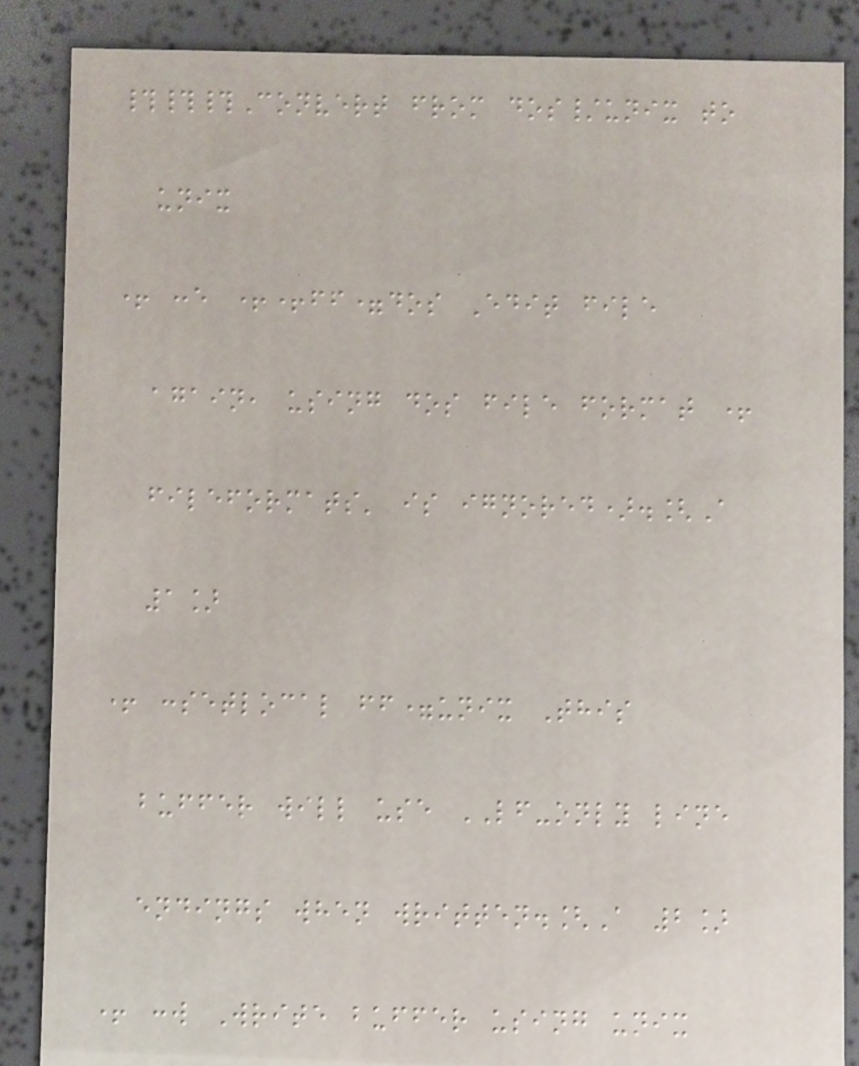###Convert from dos/unix to
unix
+ :e ++ff=dos Edit file
again, using dos file format +
fileformats' is ignored).[A
1]
+ :setlocal ff=unix This
buffer will use LF-only line
endings when written.[A 2]
+ :w Write buffer using unix
